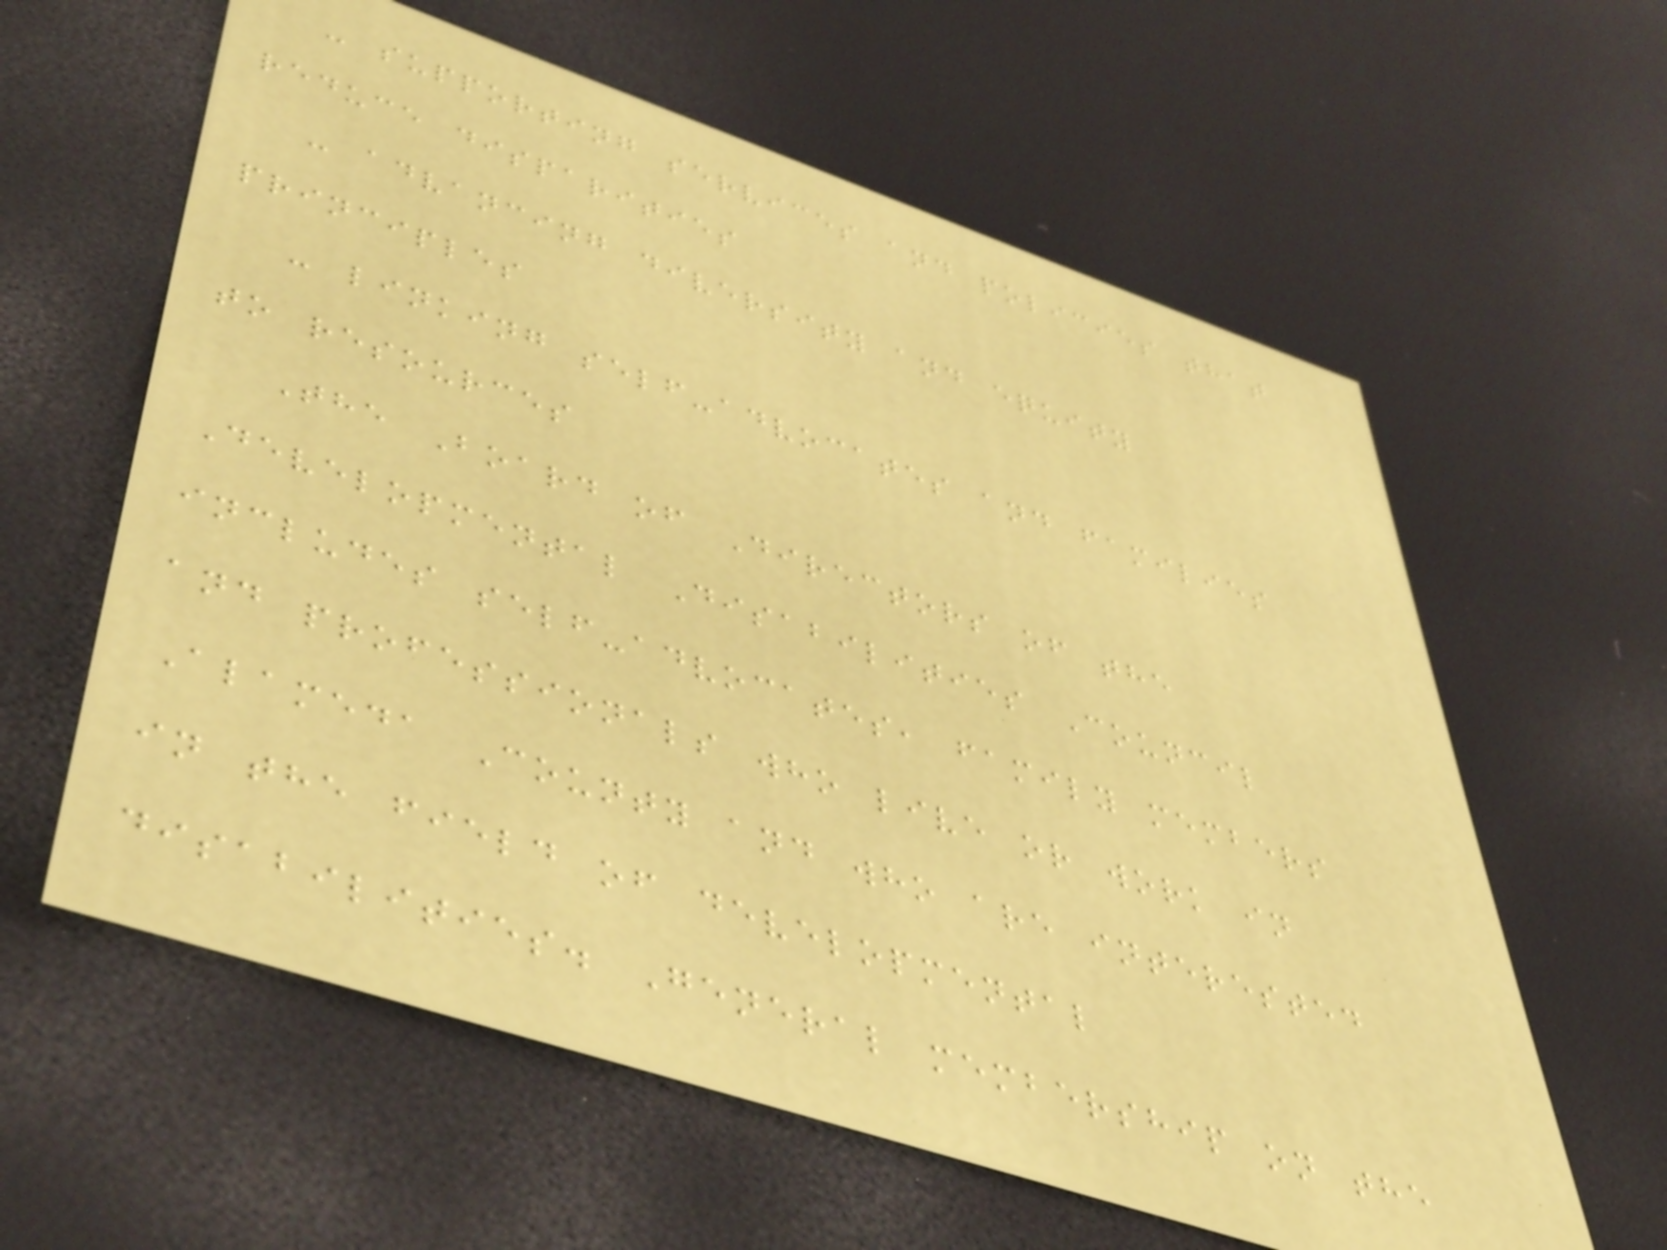- supporting services and policies that
reduce disparities
- advancing diversity and equity
principles
- linking self-advocates and families
to resources
The Board of Directors of the
Developmental Disabilities Council
includes self-advocates, family members
and professionals who live or work in
Alameda County and who are interested
in the field of developmental
disabilities. General membership on the
